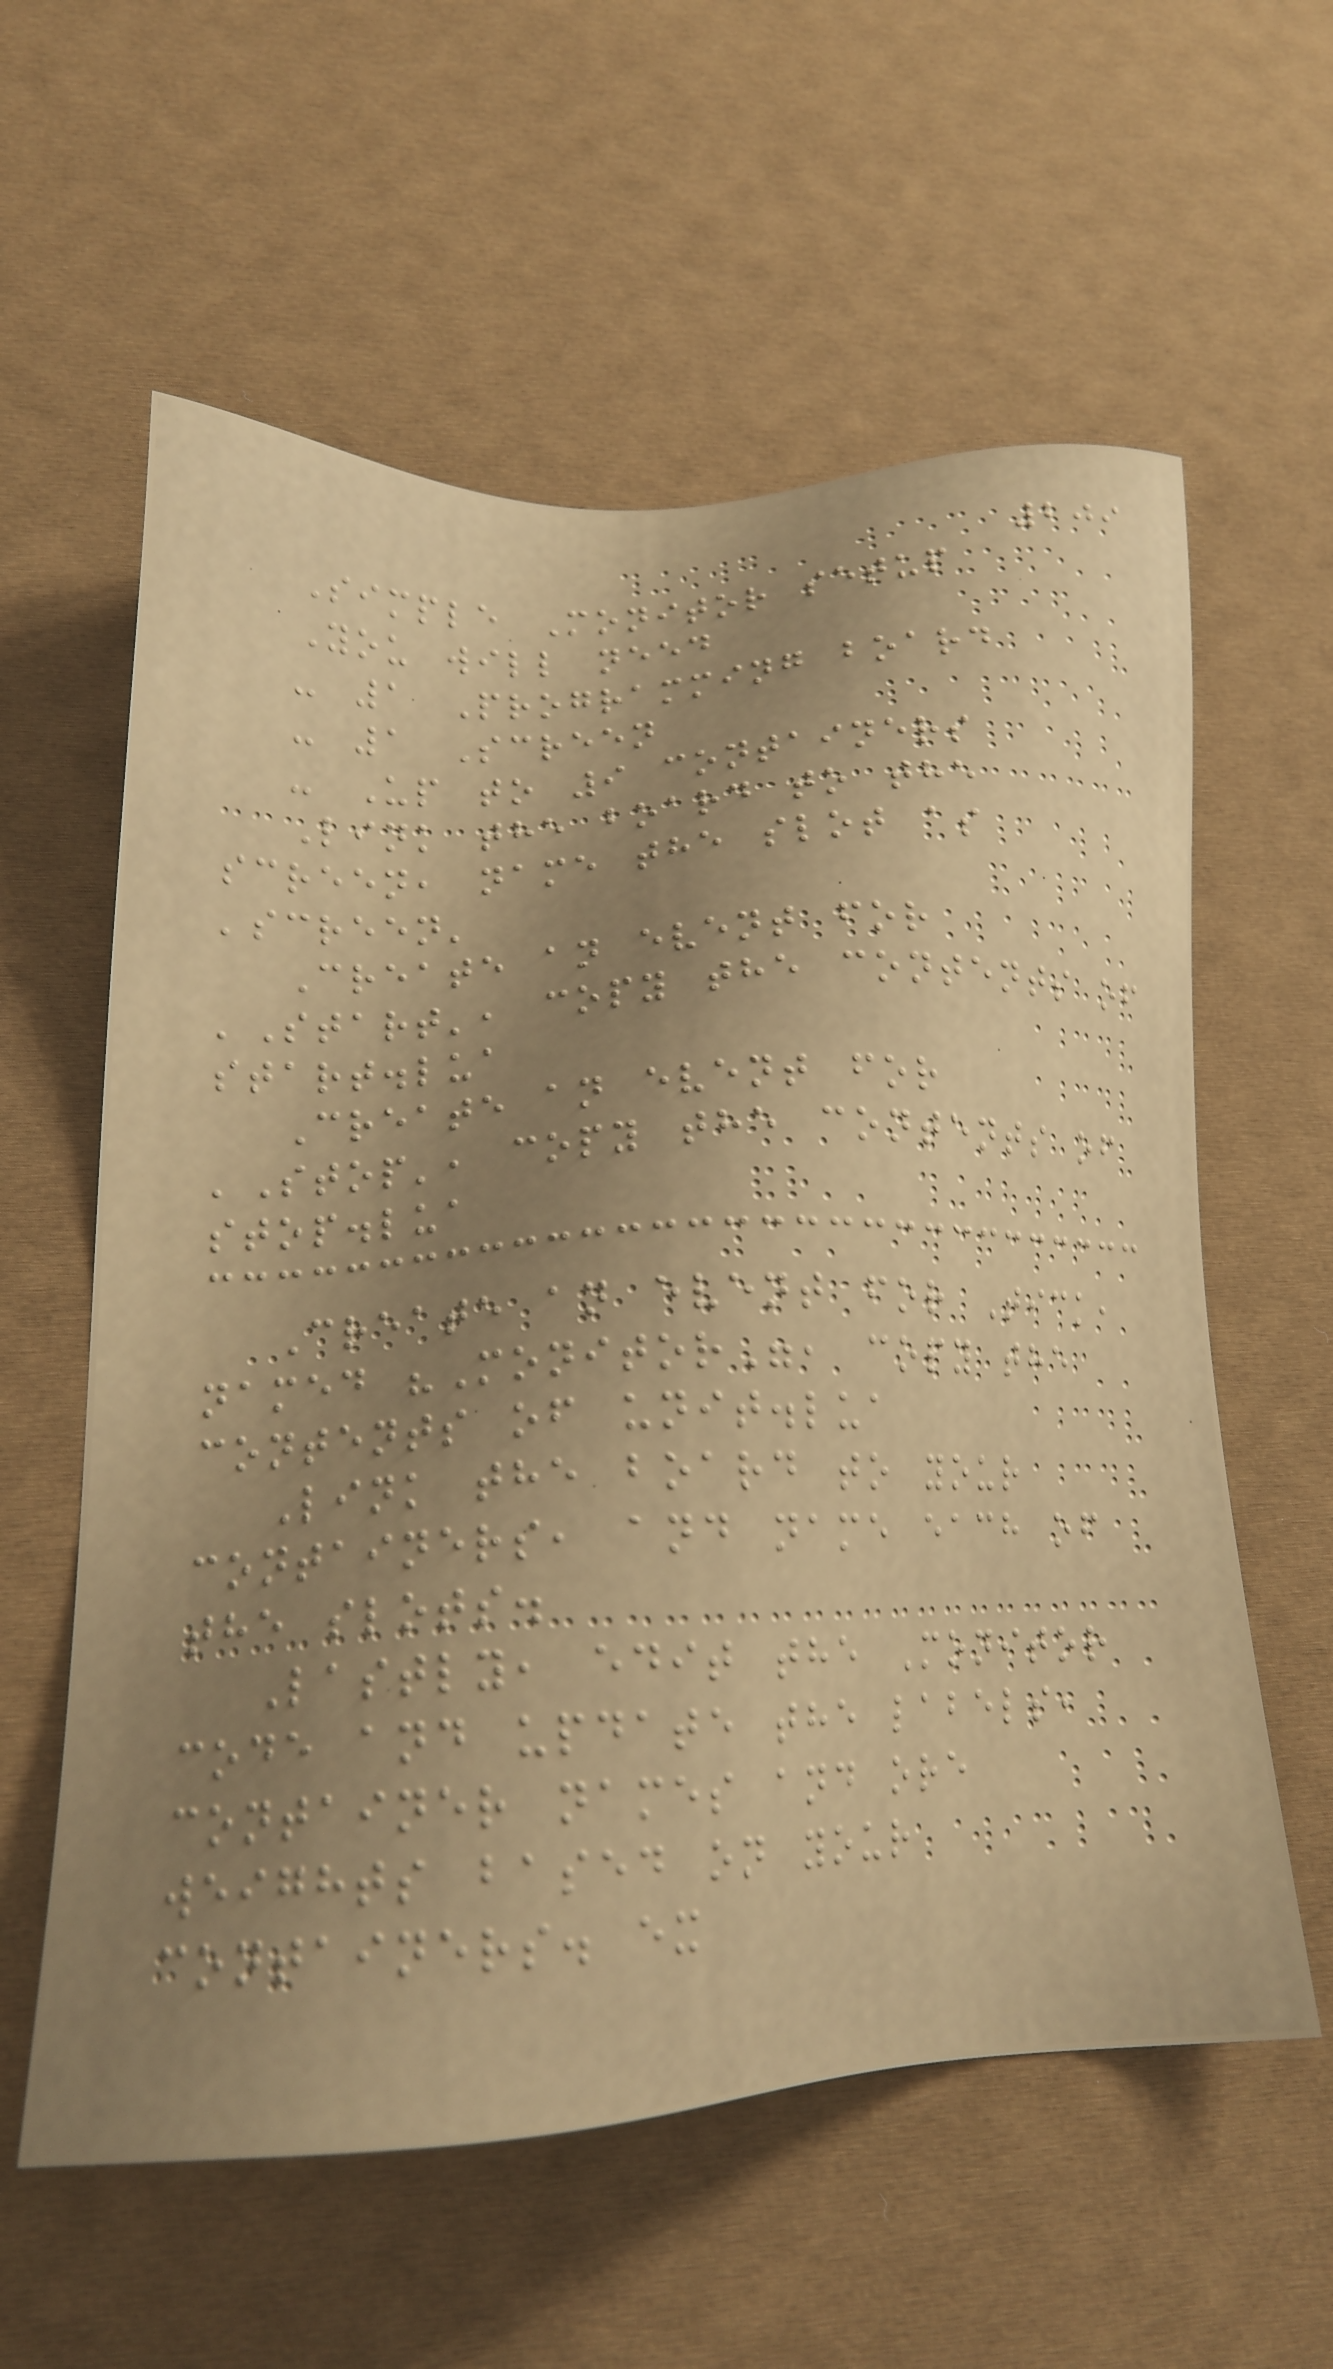209
Simple Monitor setup
You will need
- 1 Programming board
- 1 Screen
- Up to 9 containers
Link the board to the
screen, name the slot as
'screen'
Create an event for
'Start', copy the contents of
start.lua
Create an event for
'Stop', copy the contents of
stop.lua
Create an event for Tick,
named "Monitor", copy the
contents of unit.lua
Link the board to your
containers, and name each of
the slots.
Lastly, edit the Monitor
code and update the labels,
container names and ore
weights based on your
containers. ex
